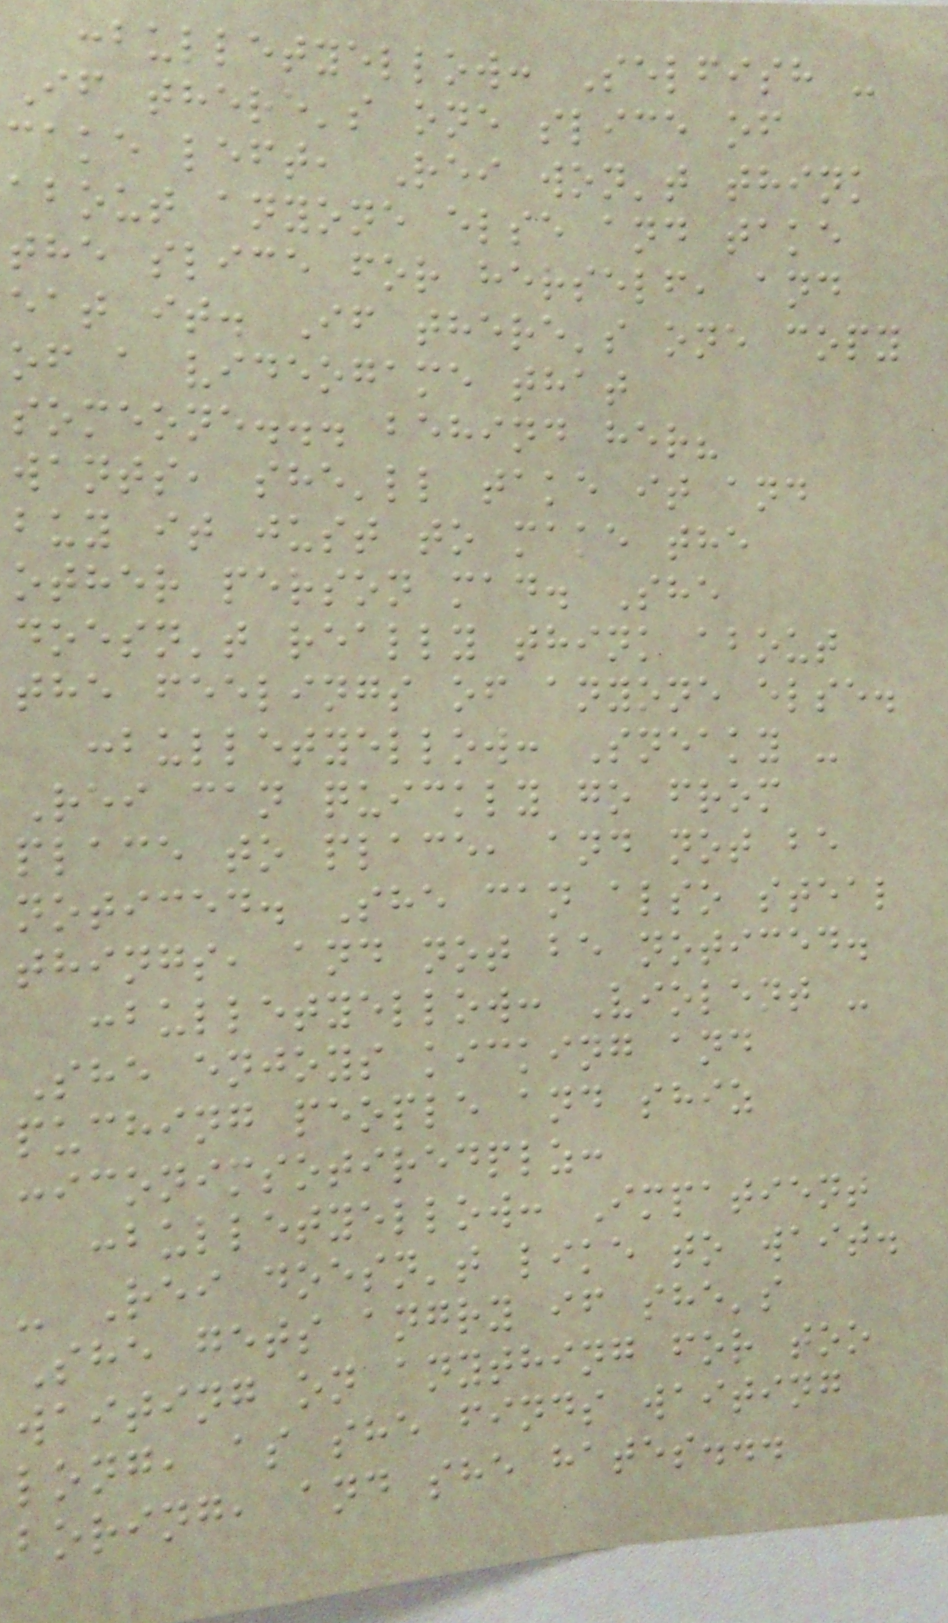:bulletyellow: Selfish -
If there's one slice of
cake left, Rei won't think
about anyone else and take
the slice for herself, and
eat it. If there's one copy
of a videogame that
someone... behind her?
wants, she'll take it and
buy it just to make the
other person mad. She
doesn't really think about
the feelings of anyone else.
:bulletyellow: Sneaky -
Rei can quickly go from
place to place, and not be
noticed. She can also steal
things, and not be noticed.
:bulletyellow: Violent -
She enjoys kicking and
puching people and shiz
:iconimsotiredplz:
:bulletyellow: Impatient
- Rei doesn't like to wait.
She gets angry if she's
waiting on anything for too
long, as she finds waiting
boring, and she hates...
